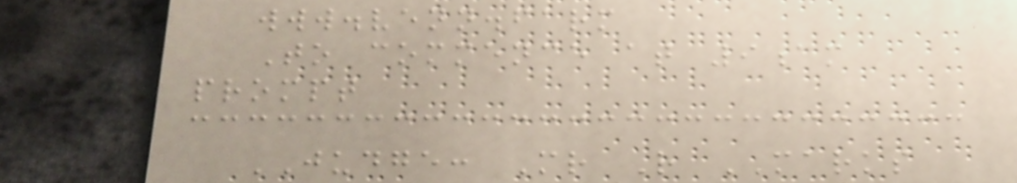www.venn.farm
To commence at 9am
prompt
JUDGE: Mr R MARKS
